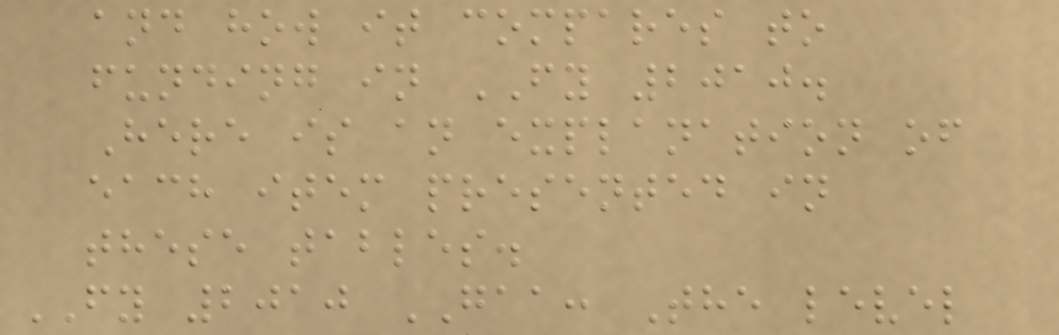and how it compares to
funding in FY 2010.
Here is an explanation of
each item presented in
these tables.
FY 2010 GAA: The level
